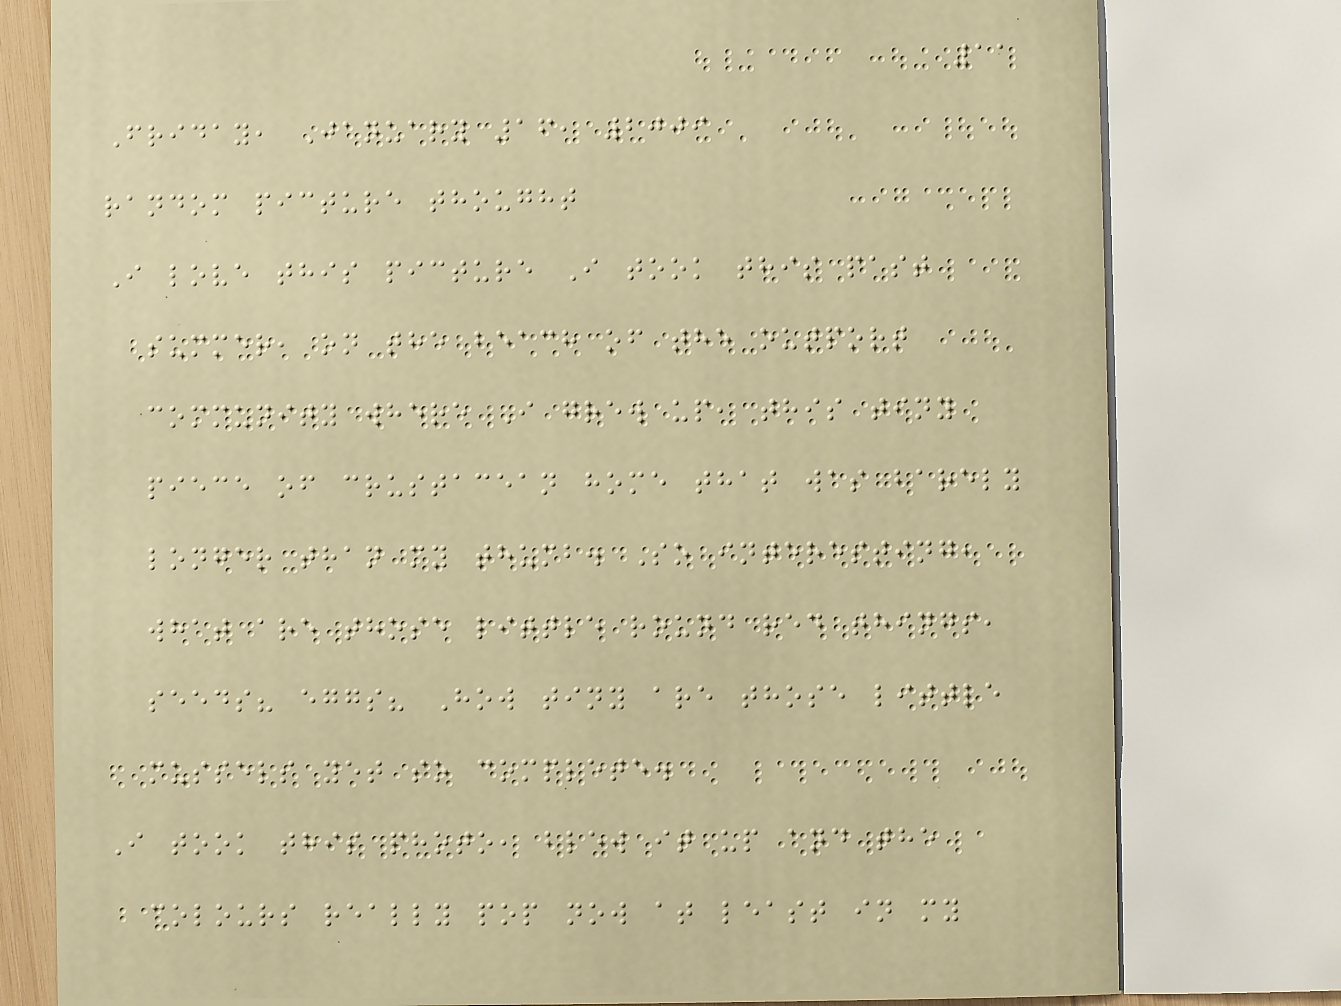11
Friday, January 16, 2009
random picture thought
I love this picture I took this past
summer, on the beach of the outport
community where I grew up, this tiny
piece of crustacean home that was barely
longer than my thumb. So interesting,
what are those little round red things,
seeds? eggs? How tiny are those little
mussels yet so complete.
I took this photo, blew it up and the
colours really pop now at least in my
